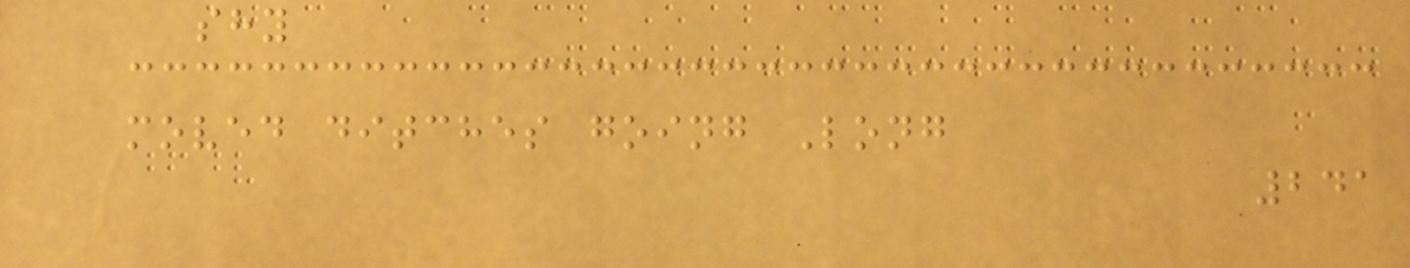shy
moved ditches going Long
241
